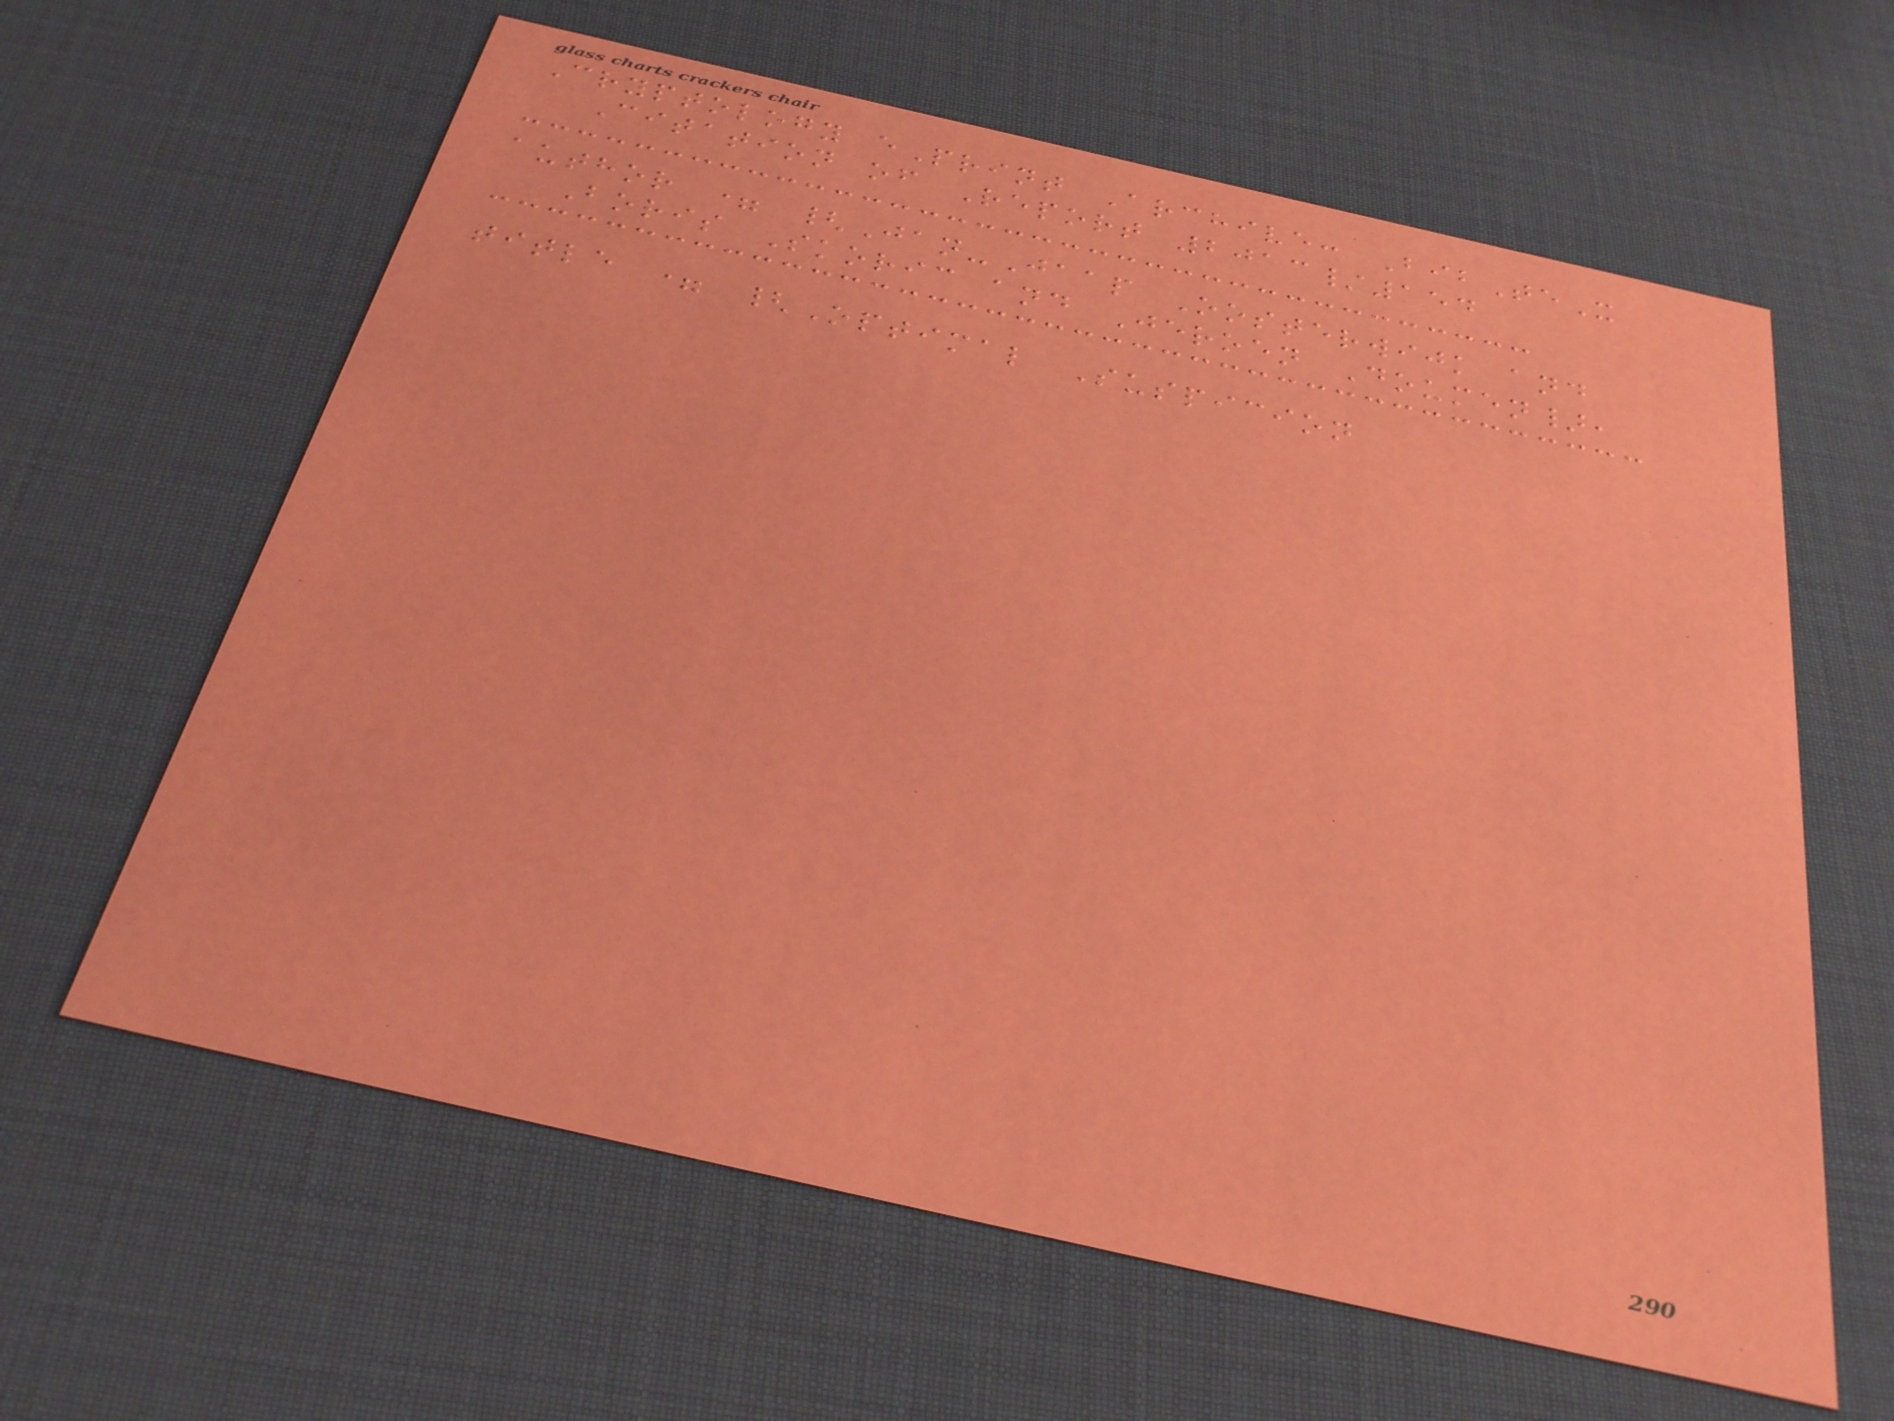Cryptology ePrint Archive: BibTeX
Citation of Report 2013/154
author = {Jan-Jaap Oosterwijk and
Boris Skoric and Jeroen Doumen},
title = {Optimal Suspicion
